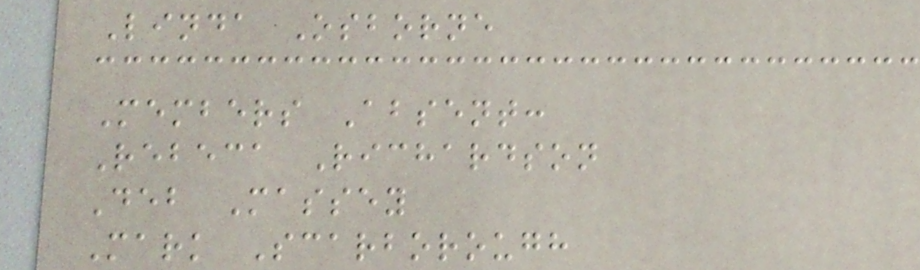Linda Osborne
Members Absent:
Rebeca Richardson
Deb Massey
Mark Scarborough
